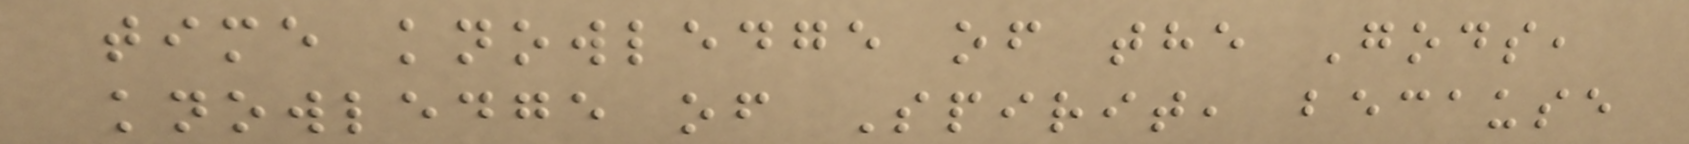time knowledge of the Gods,
knowledge of Spirit, because
